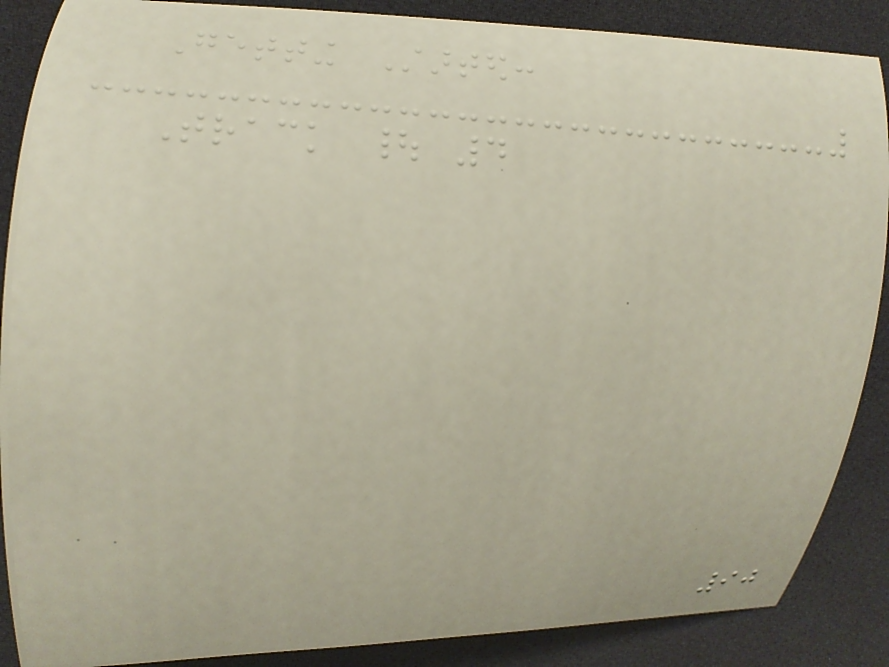Getting Started:
Track | 4
90
